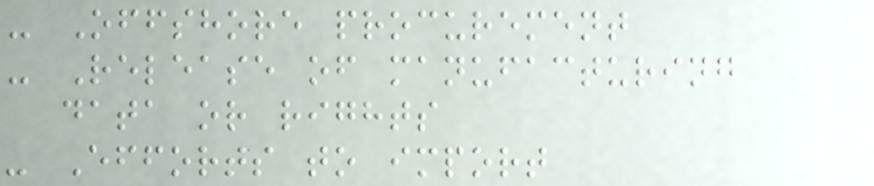- Offshore procurement
- Release of manufacturing
data or rights
- Efforts to import
